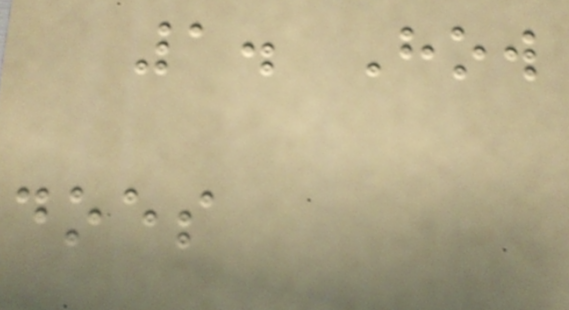1. How
does
